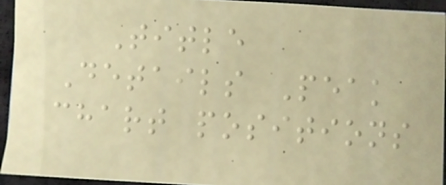Title
Details Peak
chart positions
